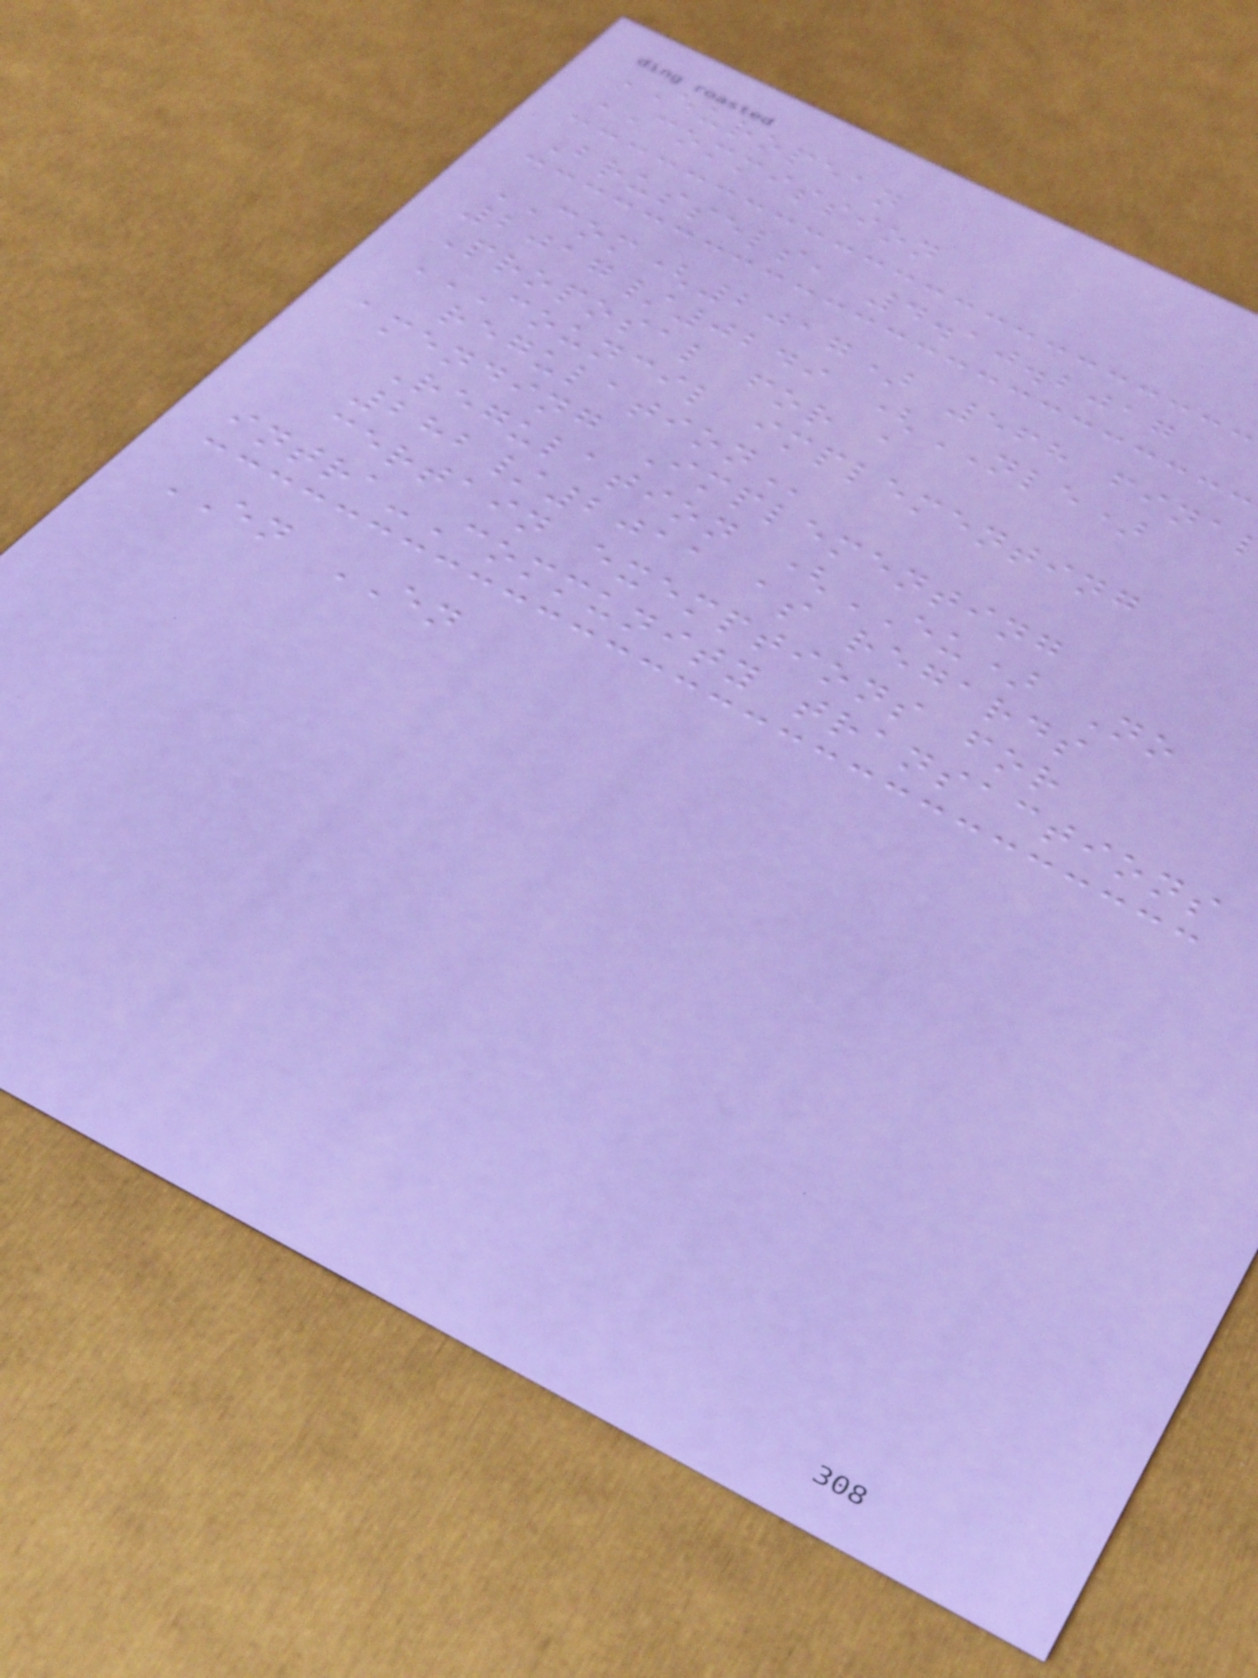EUROPEAN
COMMISSION
Brussels, 4.10.2017
COM(2017) 568 fina
2017/0249 (NLE)
Proposal for a
COUNCIL IMPLEMENTING
amending Implementing
Regulation (EU) No
282/2011 as regards
certain exemptions for
intra-Community transactions
EN EN
